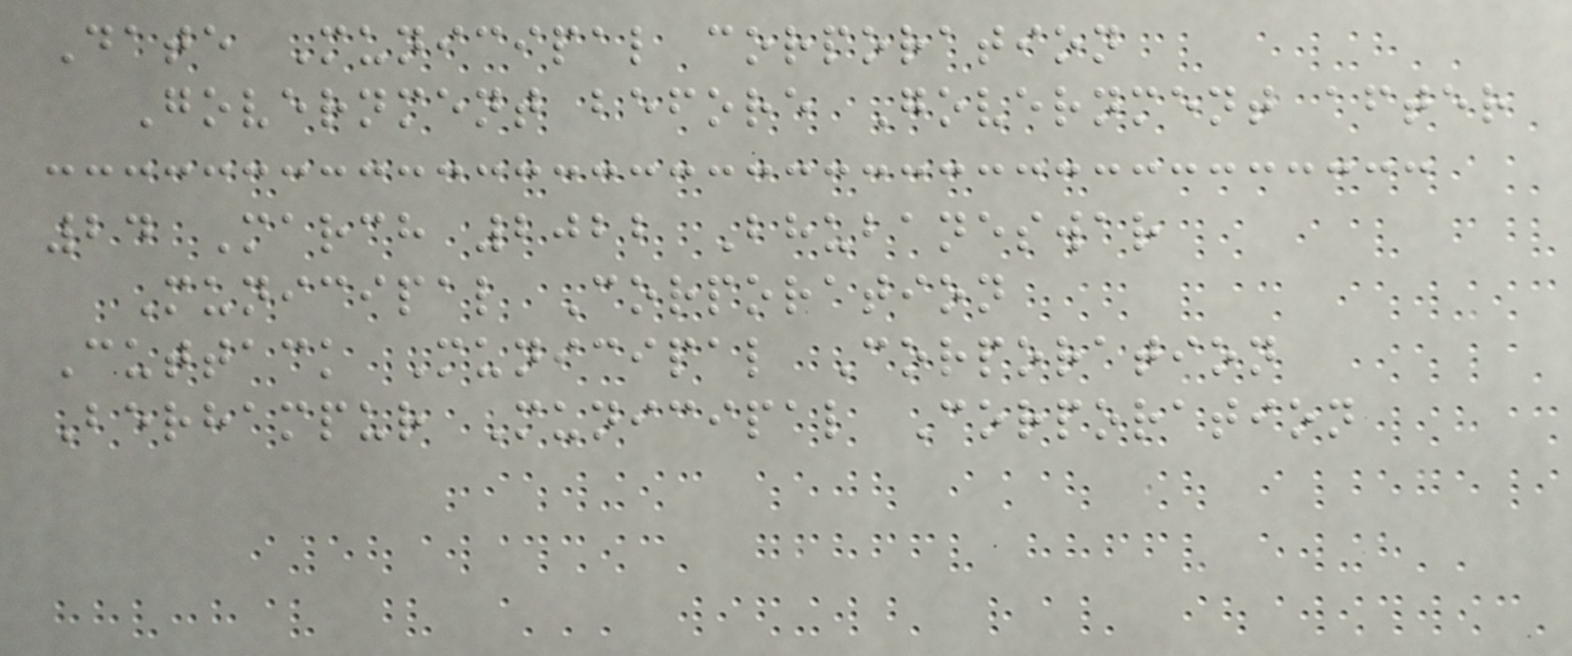Date Municipal corporation
Government before Government after
24 March 2022 Bhubaneswar
Municipal Corporation
Cuttack Municipal Corporation
Berhampur Municipal Corporation
